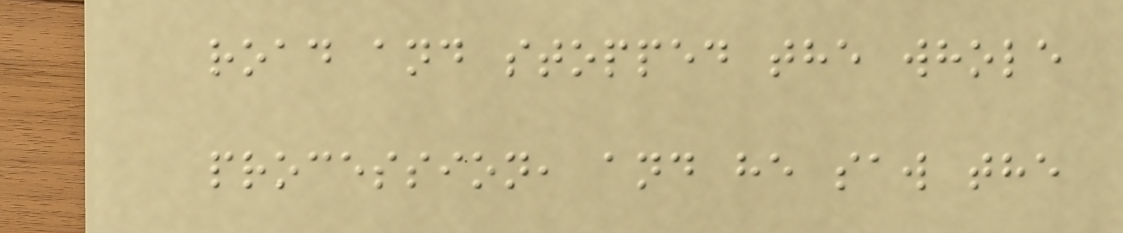road and stopped the whole
procession, and he saw the
